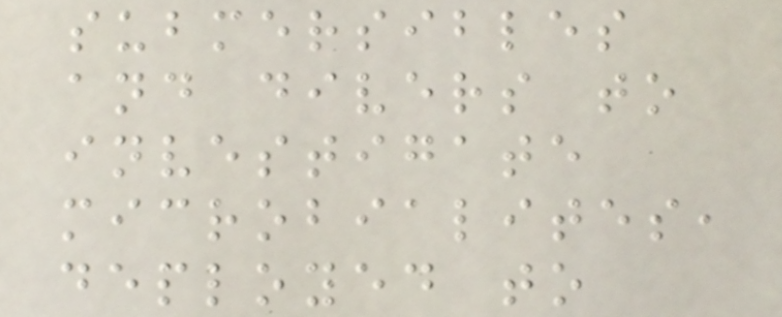submersibles
and divers to
investigate
microbialites,
deployed to
